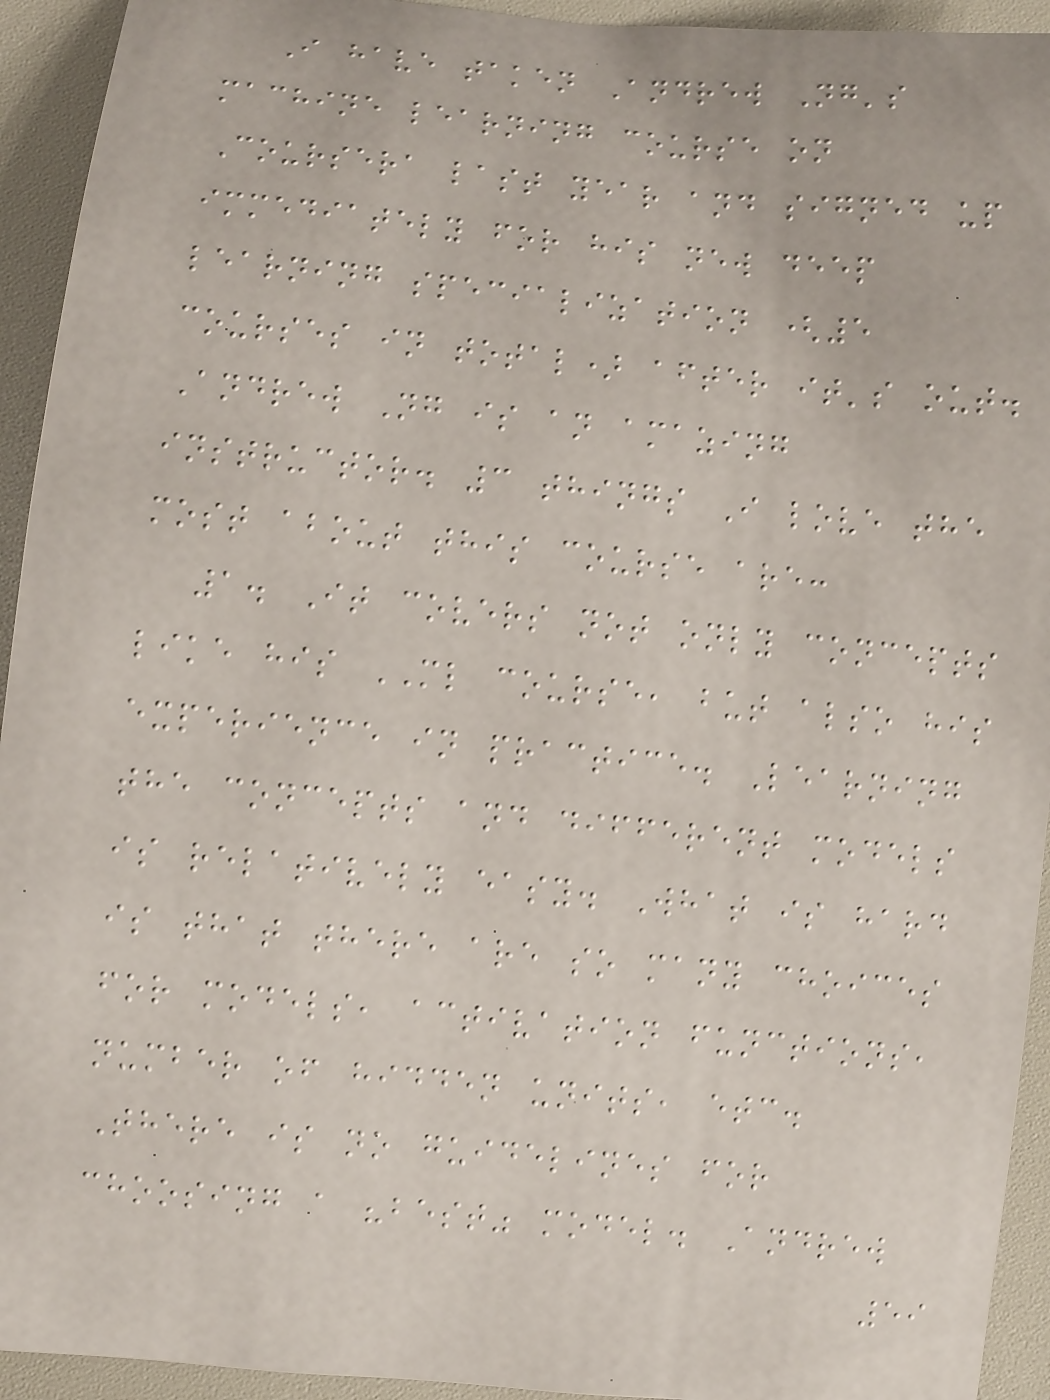I have taken Andrew Ng's
machine learning course on
Coursera last year and signed up
immediately for his new deep
learning specialization (5
courses in total) after it's out.
Andrew Ng is an amazing
instructor. 3 things I love the
most about this course are:
1. It covers not only concepts
like his ML course, but also his
experience in practice. Learning
the concepts and different models
is relatively easy. What is hard
is that there are so many choices
for models, activation functions,
number of hidden units, etc.
There is no guidelines for
choosing a "best" model. Andrew
59
